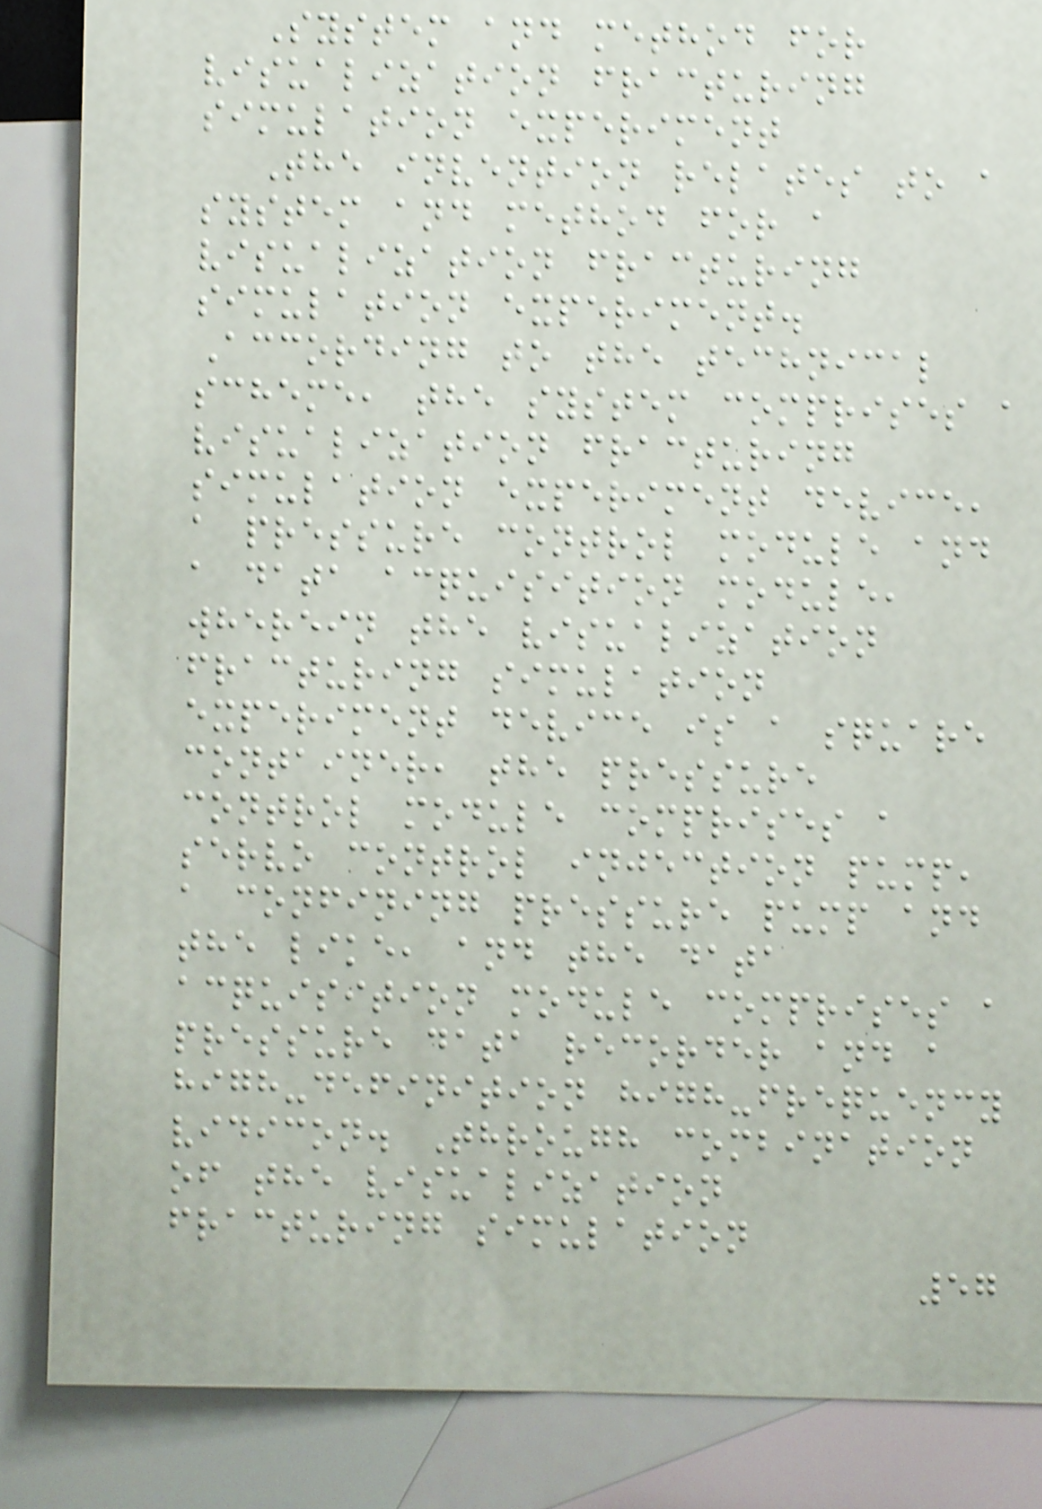System and method for
visualization fracturing
simulation experiment
The invention relates to a
system and method for a
visualization fracturing
simulation experiment.
According to the technical
scheme, the system comprises a
visualization fracturing
simulation experiment device,
a pressure control module and
a data acquisition module,
wherein the visualization
fracturing simulation
experiment device is a square
container, the pressure
control module comprises a
servo control injection pump,
a confining pressure pump and
the like, and the data
acquisition module comprises a
pressure data recorder and a
high-definition high-frequency
vidicon. Through combination
of the visualization
fracturing simulation
57
